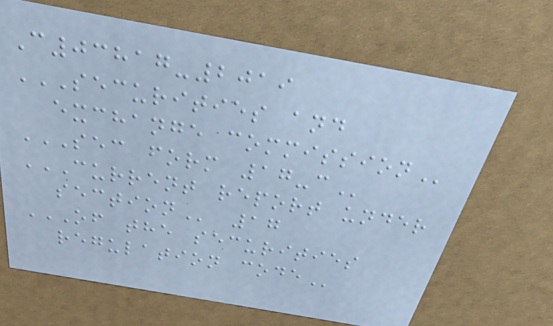C03817-2019
SECURITIES AND
EXCHANGE COMMISSION
SEC FORM 17-C
CURRENT REPORT UNDER
SECTION 17
OF THE SECURITIES
REGULATION CODE
